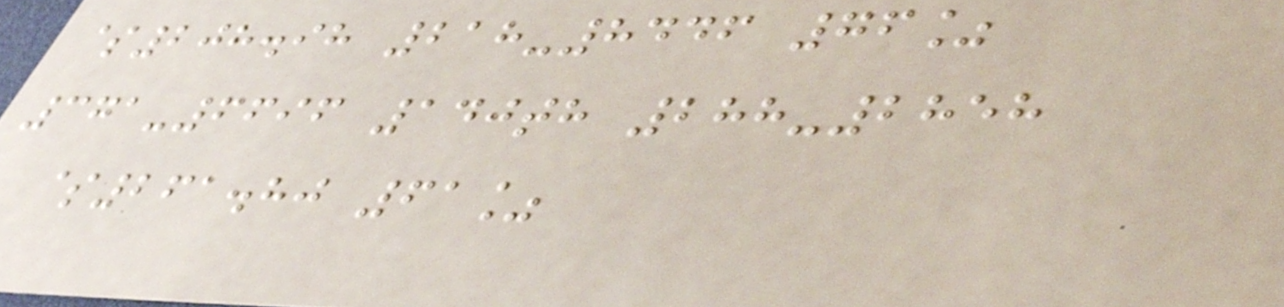$208.98 218-8446 76%
371-6696 140th 288-2858
$261.80 61%
